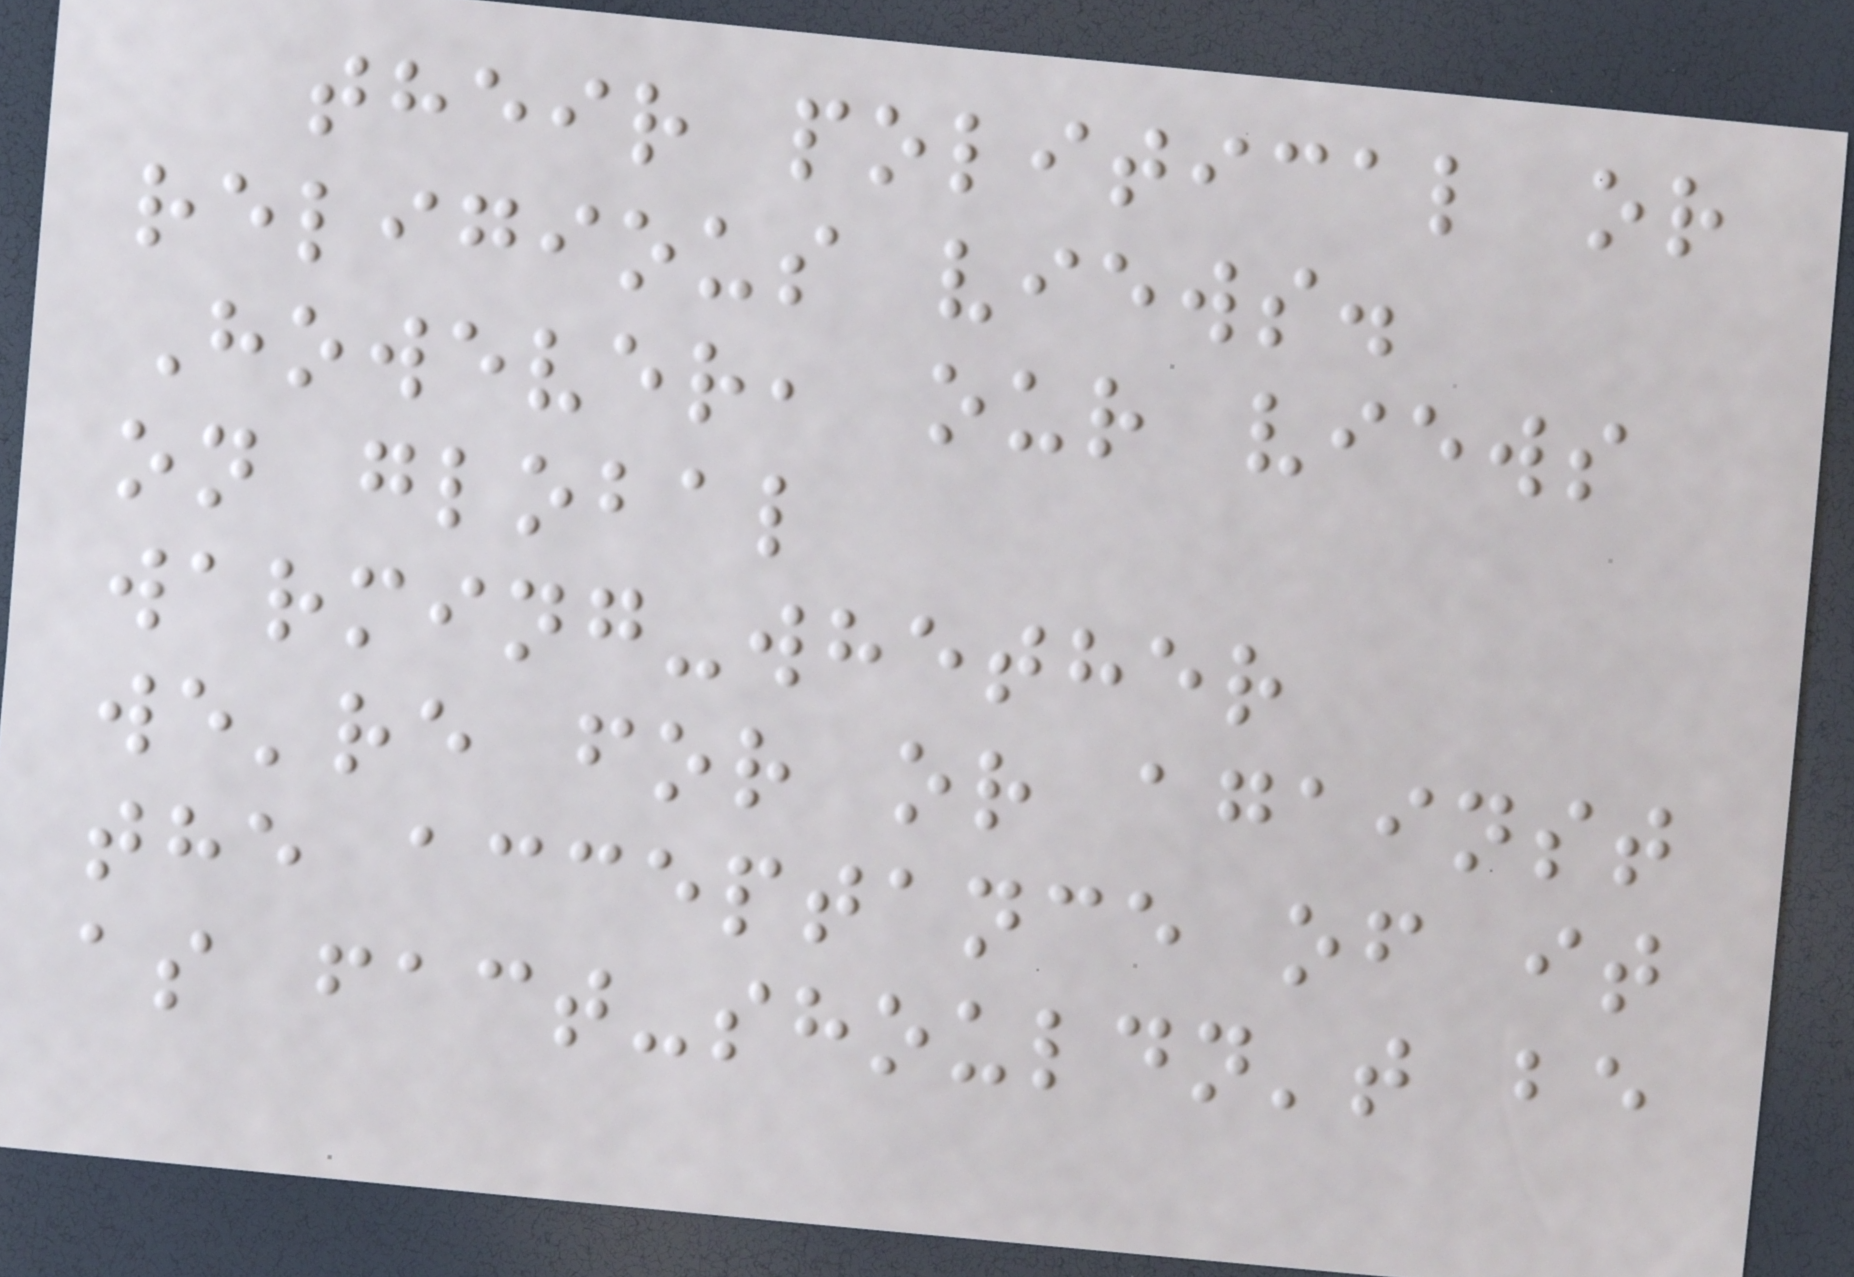their political or
religious views.
However, our views
on global
warming-whether
we're for or against
the acceptance of it
as fact-shouldn't be
